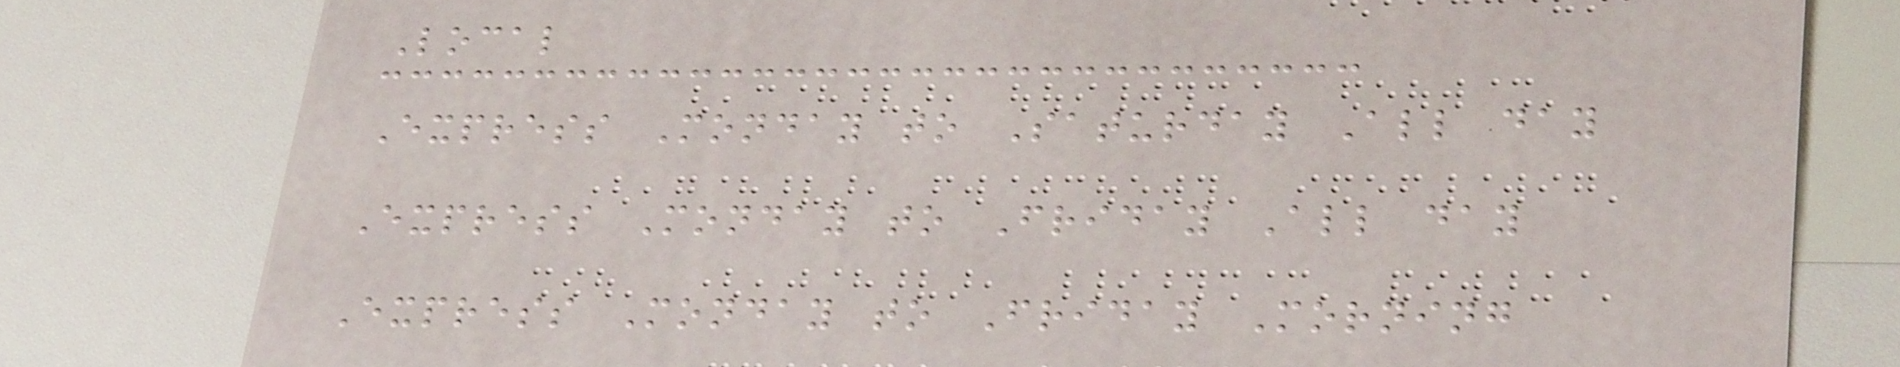Local
Express Monday to Saturday All day
Express Monday to Friday All day
Express Monday to Friday Morning
